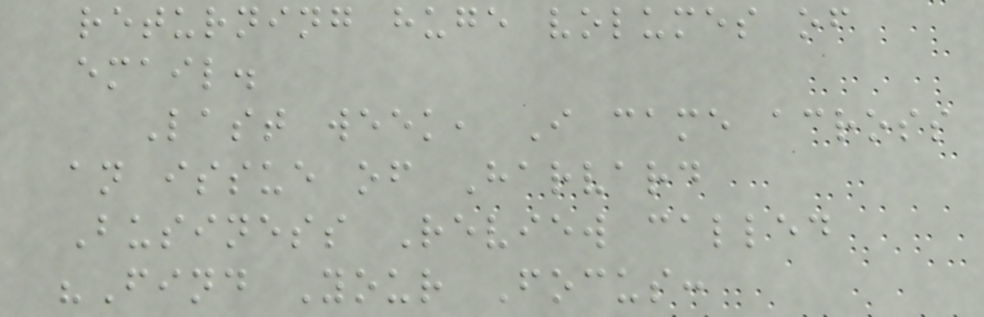returning huge volumes of
email.
Last week, I came across
an issue of Harvard
Business Review called
"Find Your Focus:
